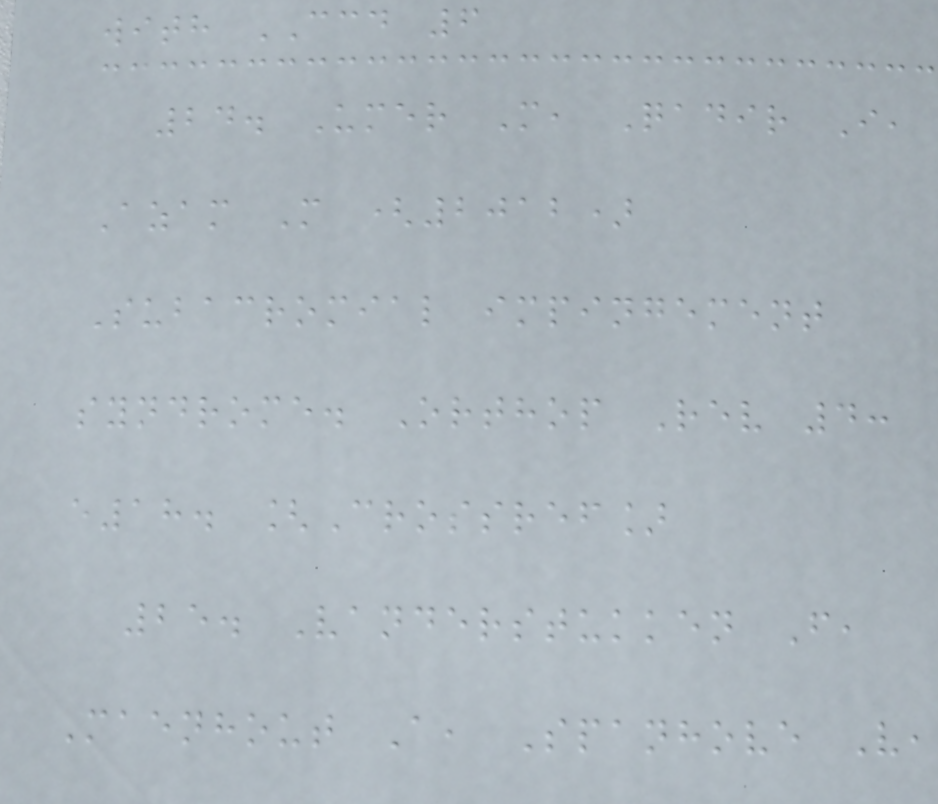with CCD 6
24. Umer M, Qadir I,
Azam M (2012)
Subacromial impingement
syndrome. Orthop Rev 4:
e18. [Crossref]
25. Vanderstukken F,
Maenhout A, Spanhove V,
